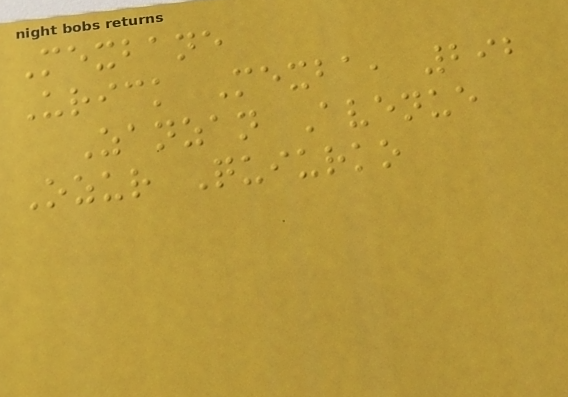Mexbane
Urick Mexba, 292
Zanzan Avenue
Ozur Quiurko
